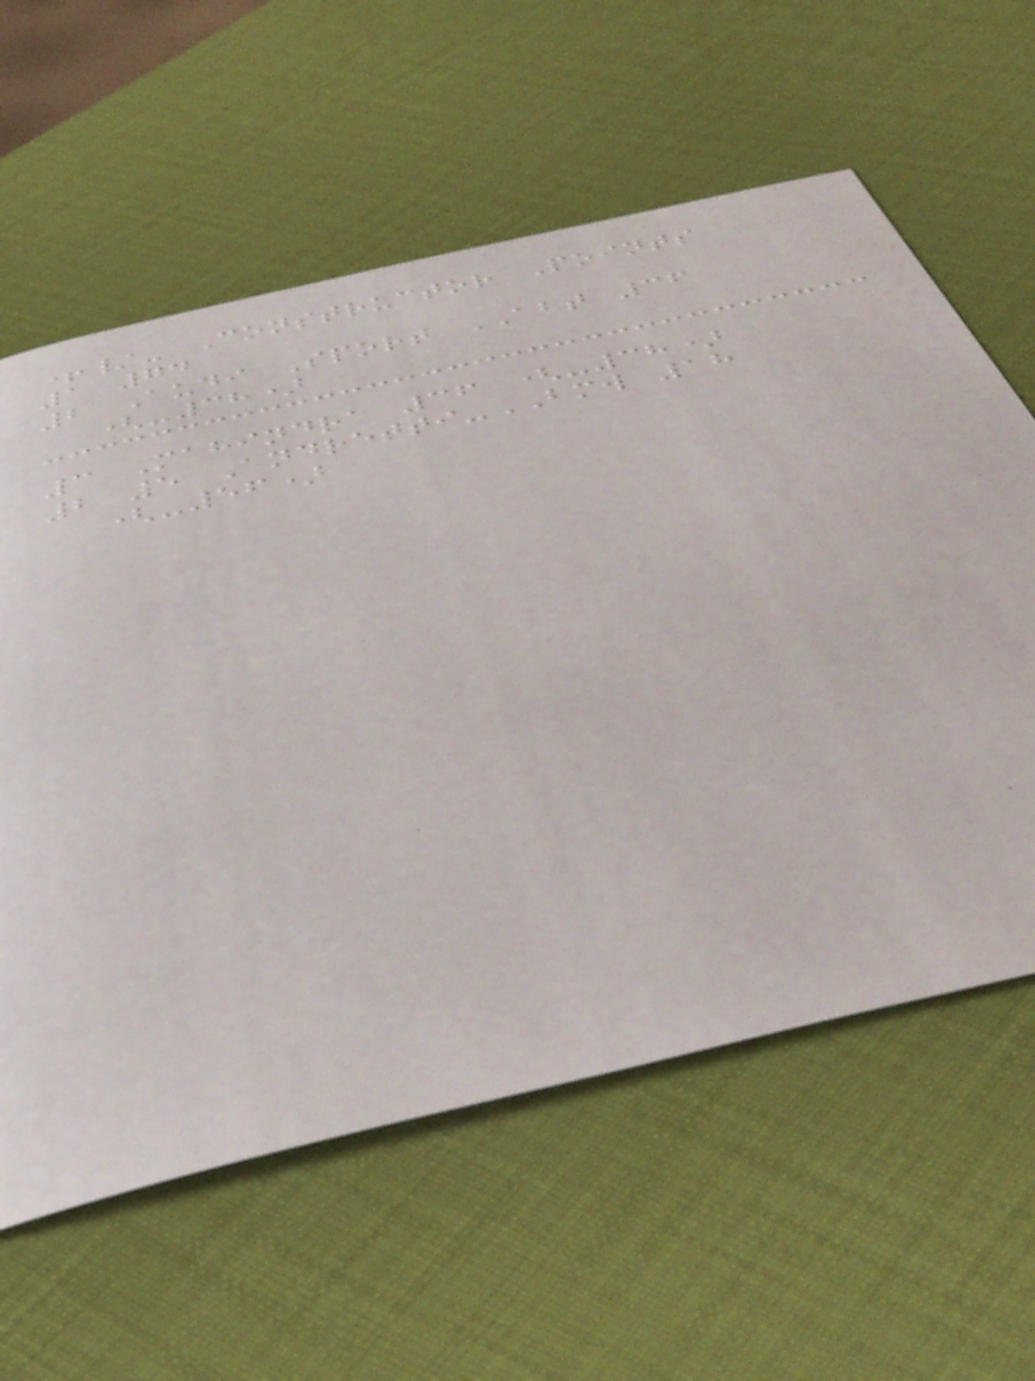+/- Constructor Points
1 74
2 Audi Sport ABT 36
(-38)
3 Mahindra 36 (-38)
2 5 Andretti-BMW 18
(-56)
